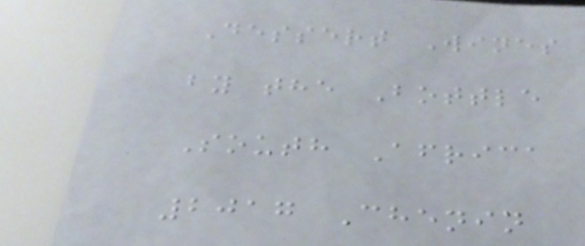Dessert Wines
by the Bottle
South Africa
2017 Chenin
